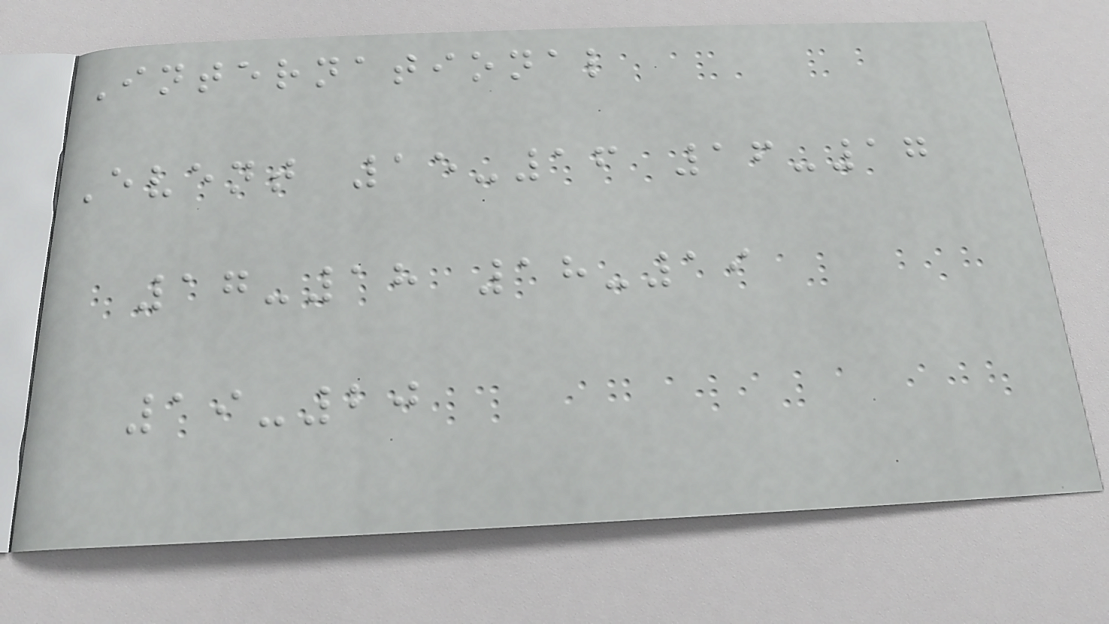International
Event 15-16 16-17
17-18 18-19
19-20
